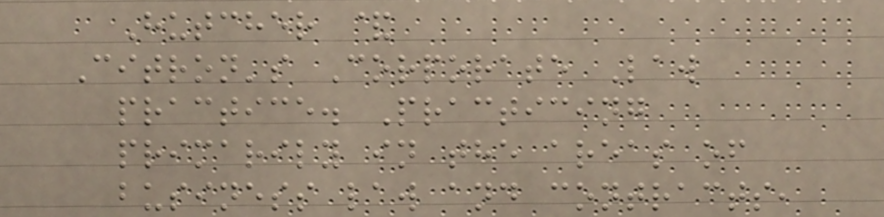Hutcher &
Citron's Corporate Law
practice. Practicing
primarily in the areas of
business law and contracts,
